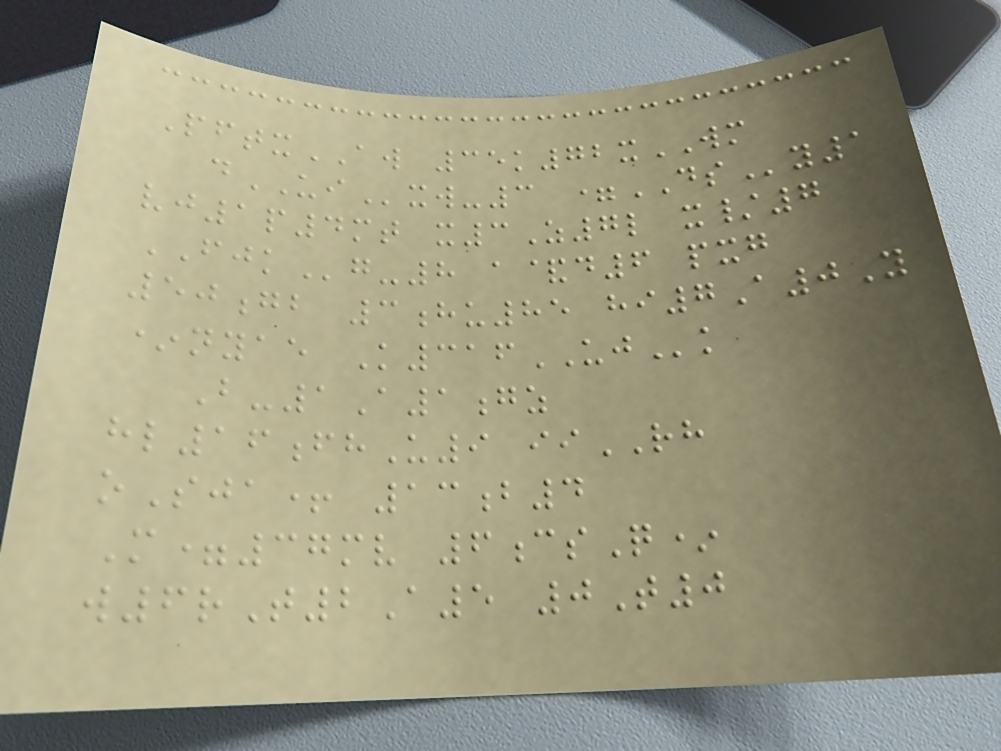PftxAW 35k72xWM
dUIxw-3 =DSy1
vj1p4mt x3Z7l x/7
FJKg-8 a&d6 pxg
50gb 3hu85 hi7A0Y
*nyae K316UJk
B-1A1gz
hl16fhU9 iiRH
oSja+ 13b4
M=37mv 6csQ*
w6rT2A5 0T0
